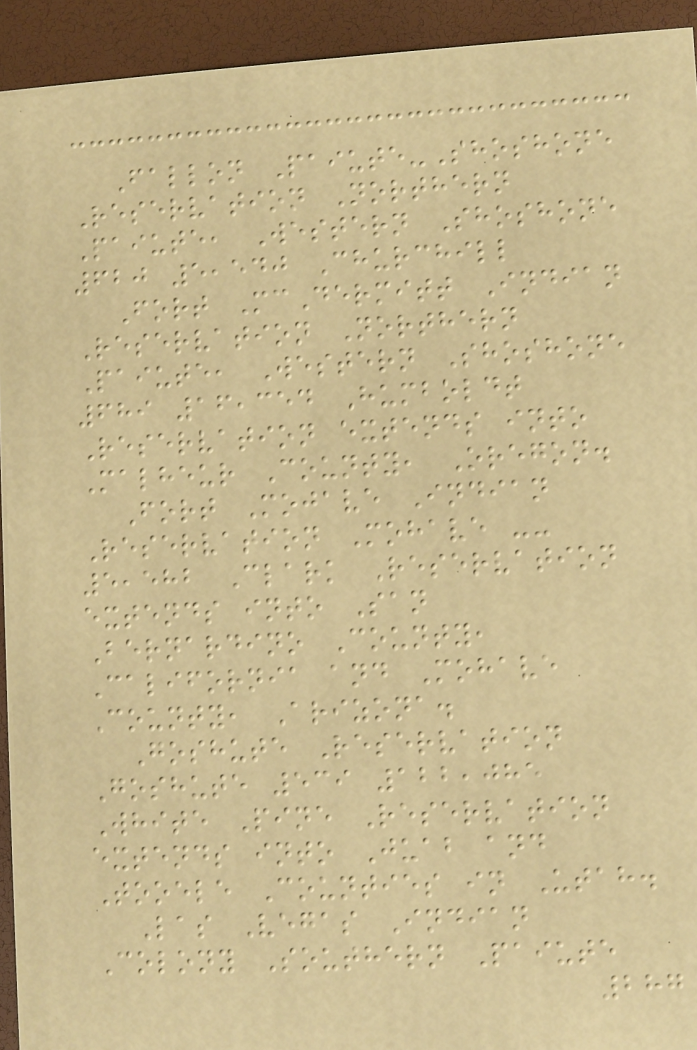Fallon Paiute-Shoshone
Reservation Northern
Paiute, Western Shoshone
620 5,540 Churchill
Fort McDermitt Indian
Reservation Northern
Paiute, Western Shoshone
689 16,354 Humboldt
Reservation extends into
Malheur County, Oregon.
Fort Mojave Indian
Reservation Mohave --
5,582 Clark Reservation
extends into San
Bernardino County,
California and Mohave
County, Arizona.
Goshute Reservation
Goshute 539 122,085
White Pine Reservation
extends into Juab and
Tooele Counties in Utah.
Las Vegas Indian
Colony Southern Paiute
287
